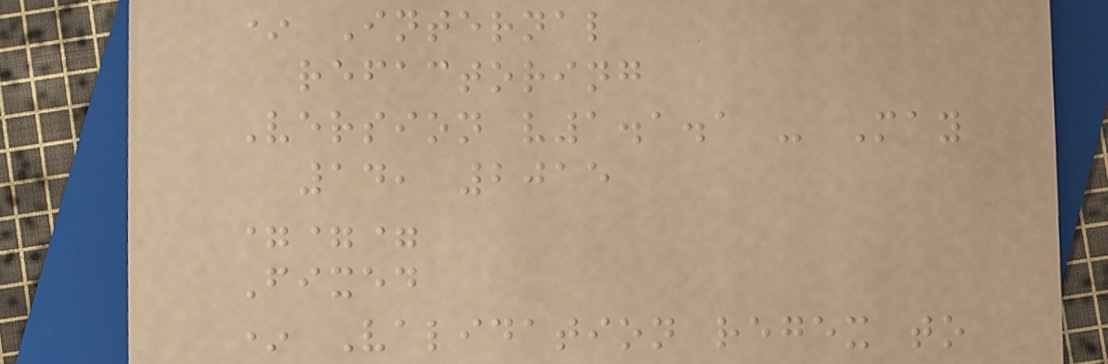* Internal
refactoring
Version v1.1.1 - May
14, 2015
===
Fixed
* Validation regex to
